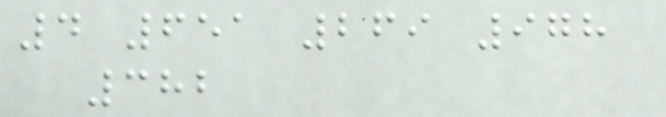4 651 269 978
382
